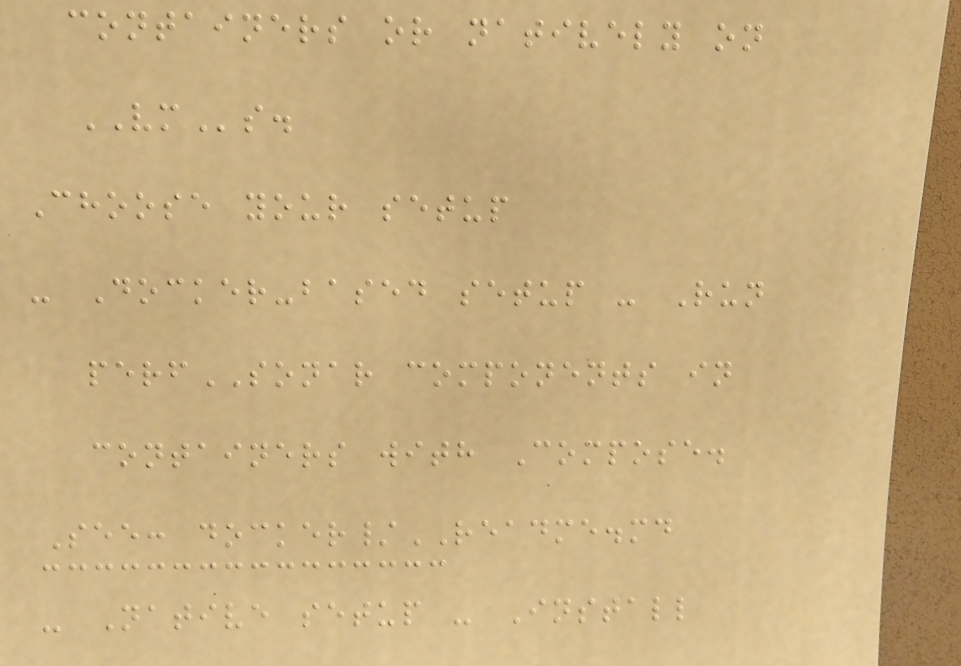containers or natively on
VMs.
Choose your setup
- Docker-based setup - Run
perfSONAR components in
containers with Compose.
See: docker/README.md
- Native setup - Install
